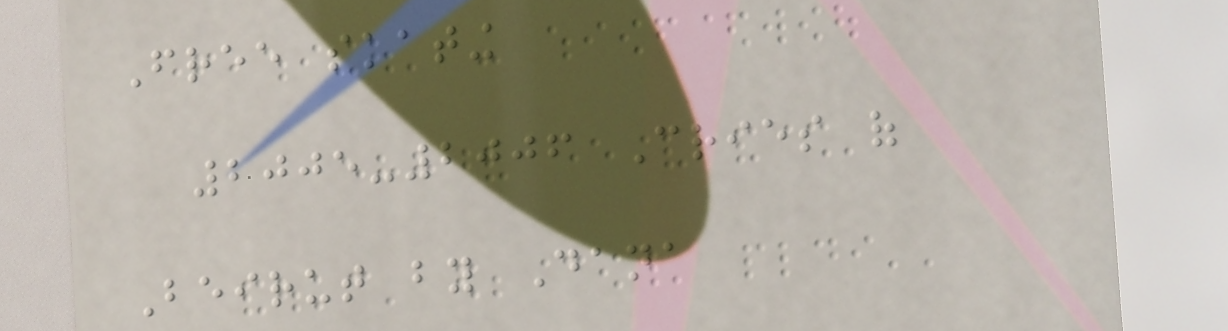Free skating
2005-2006 Cries of
Beirut by Dana
